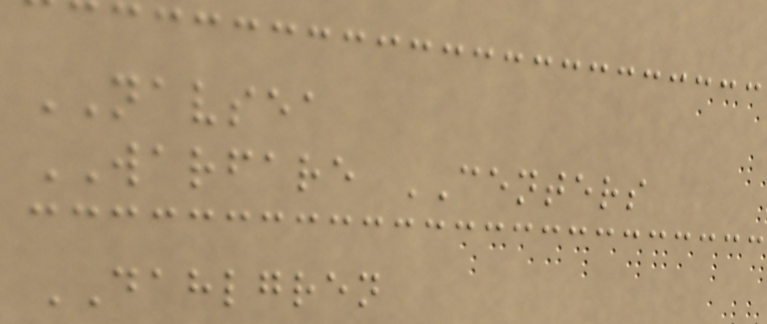NAVSEA
WARFARE CENTERS
DAHLGREN
